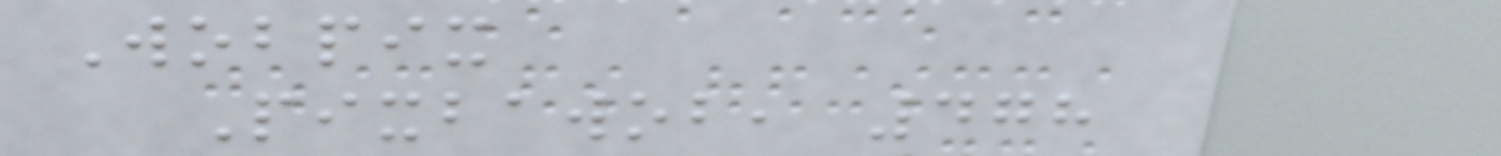Wobpix
Pixbawob, 478
